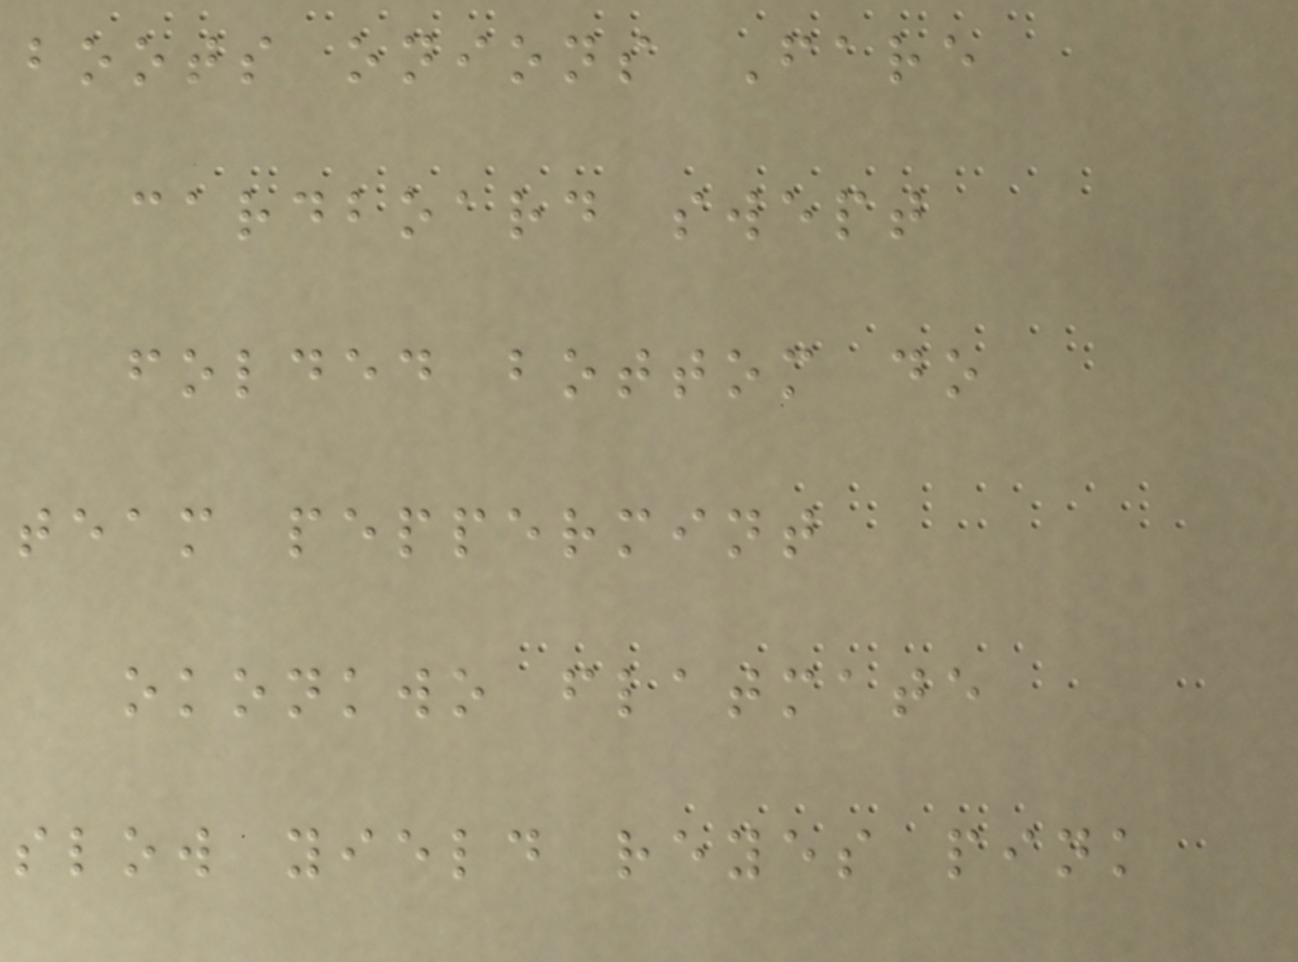boots onions Fare
cardboard swept
folded bottom do
team peppermint
okonkwo flatmate
slow yield reyes pink
